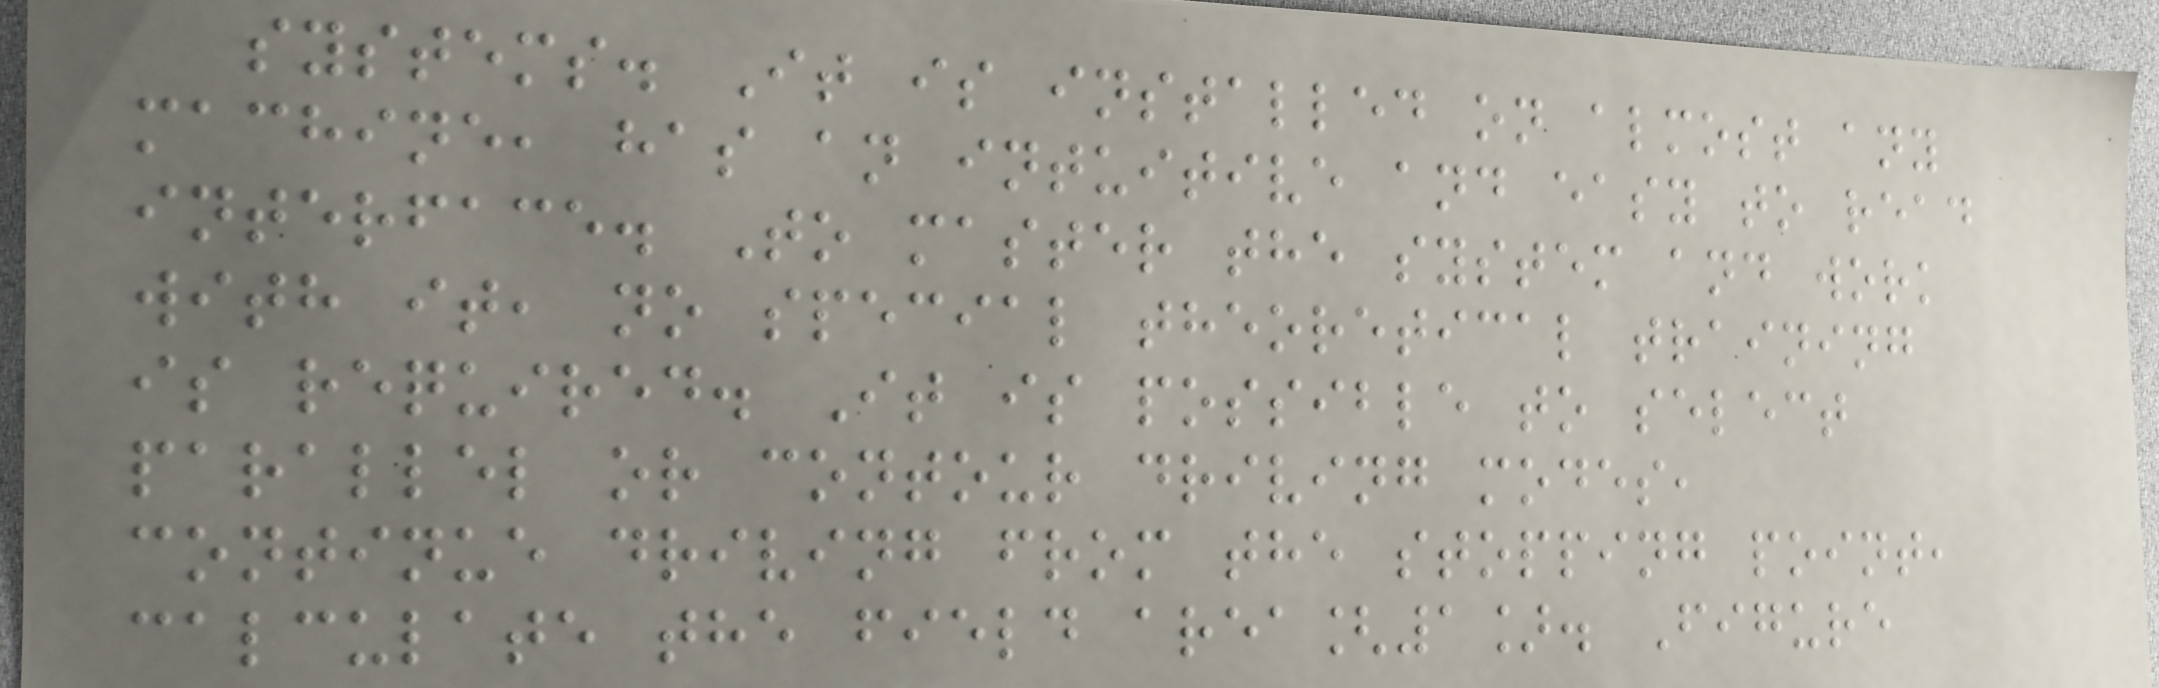systems. It is installed on almost any
machine, has an intuitive and easy to read
interface. To master the system and work
with it, no special theoretical training
is required. It is possible to select
parallel or contour driving modes,
continue driving from the stopping point,
calculate the field area[1]. Figure
